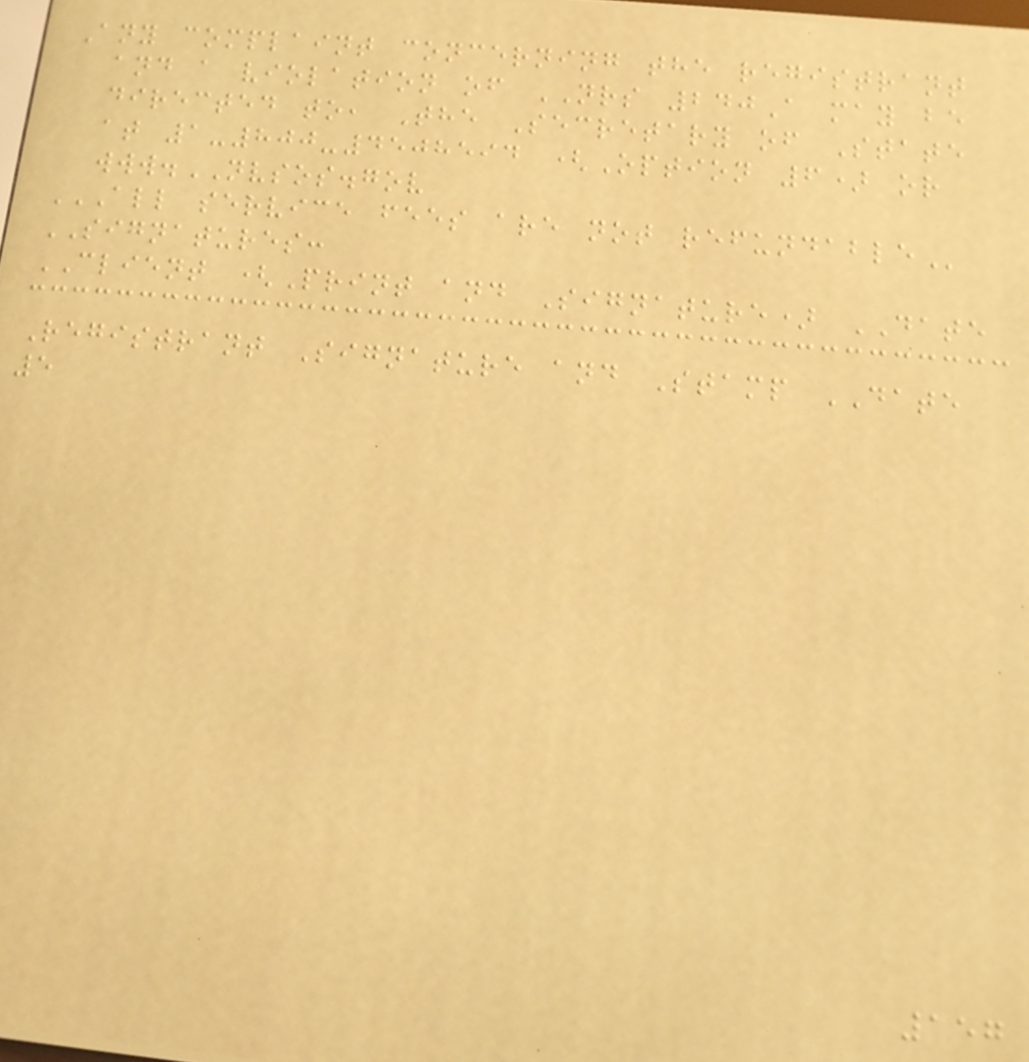Any complaint concerning the registrant
and a violation of NRS 240A may be
directed to, The Secretary of State
at 1-800-4508594 (Option 6) or
www.NVSOS.gov
ALL SERVICE FEES ARE NOT REFUNDABLE
SIGNATURES:
CLIENT (Print and Signature) DATE
Registrant Signature and Stamp DATE
5
157
